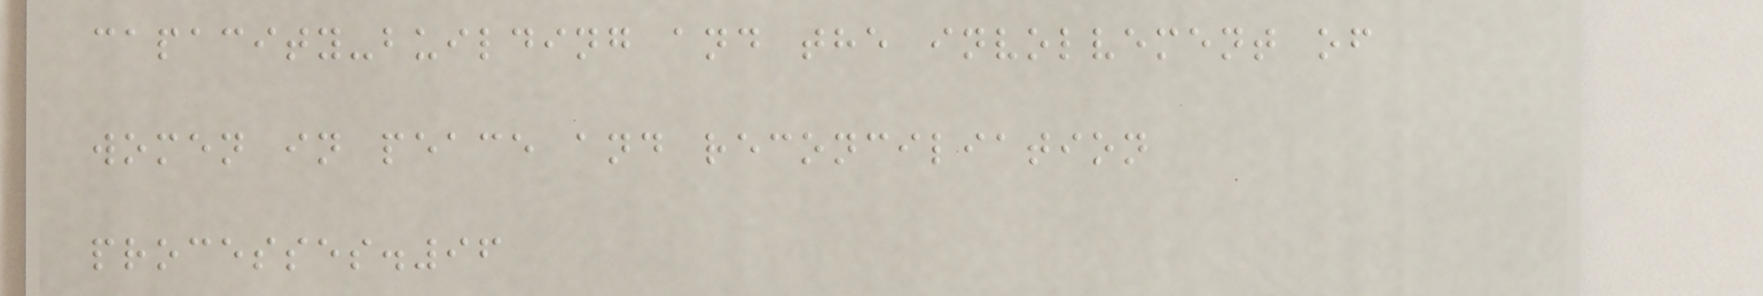capacity-building and the involvement of
women in peace and reconciliation
processes.96
